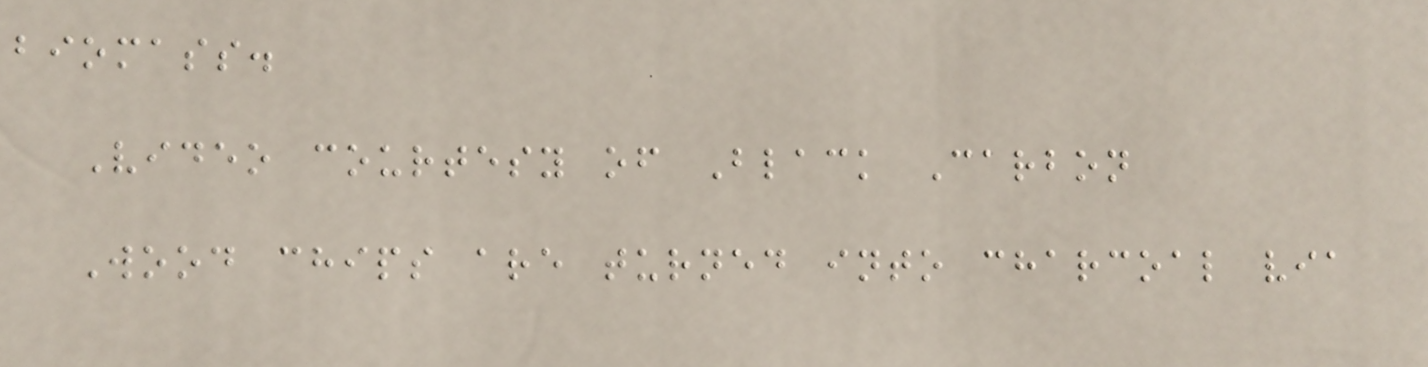biomass.
Video courtesy of Black Carbon
Wood chips are turned into charcoal via
